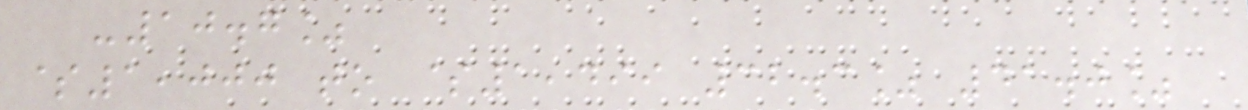-10.7%
$1,000 to $1,499 32.3% 41.0%
